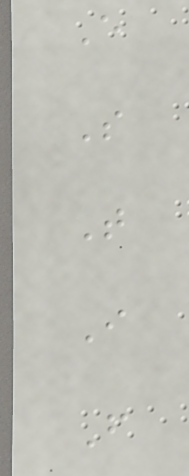E
S
T
I
F
